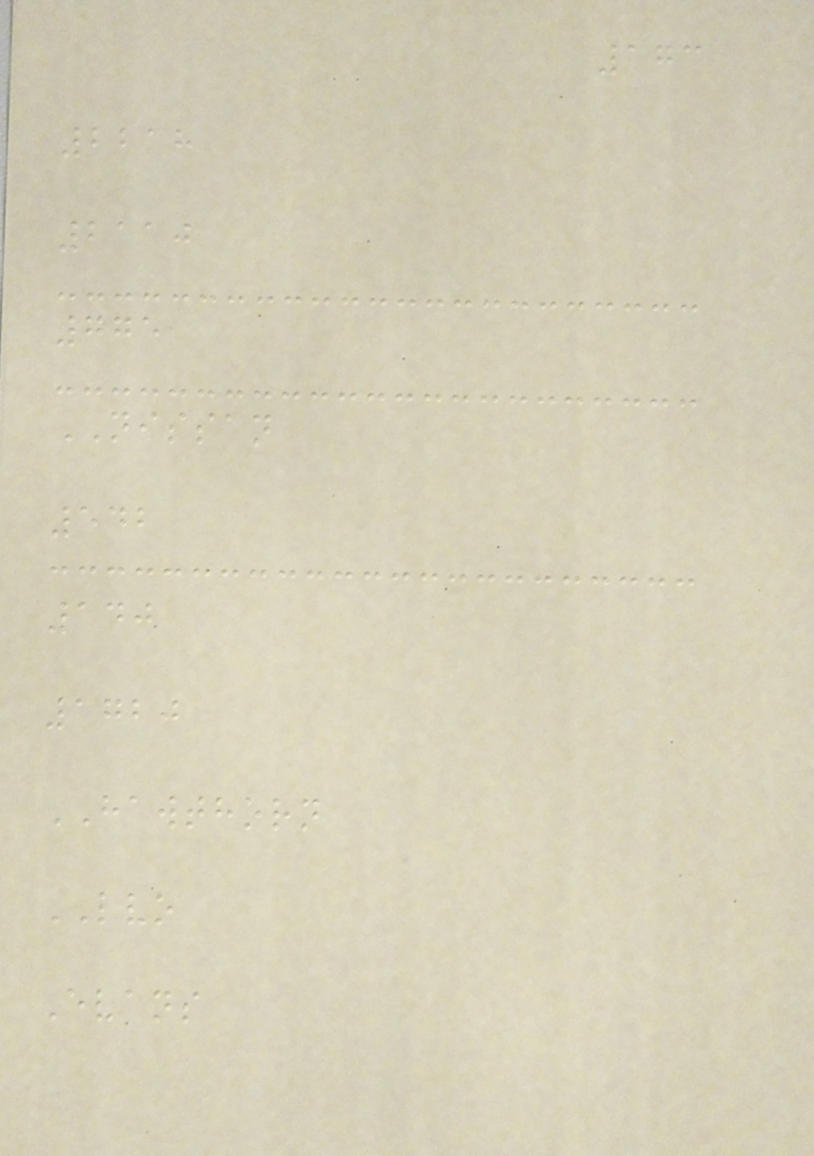173
2218
2110
775
NISSAN
542
140
1720
HAWTHORN
LVO
Evans
